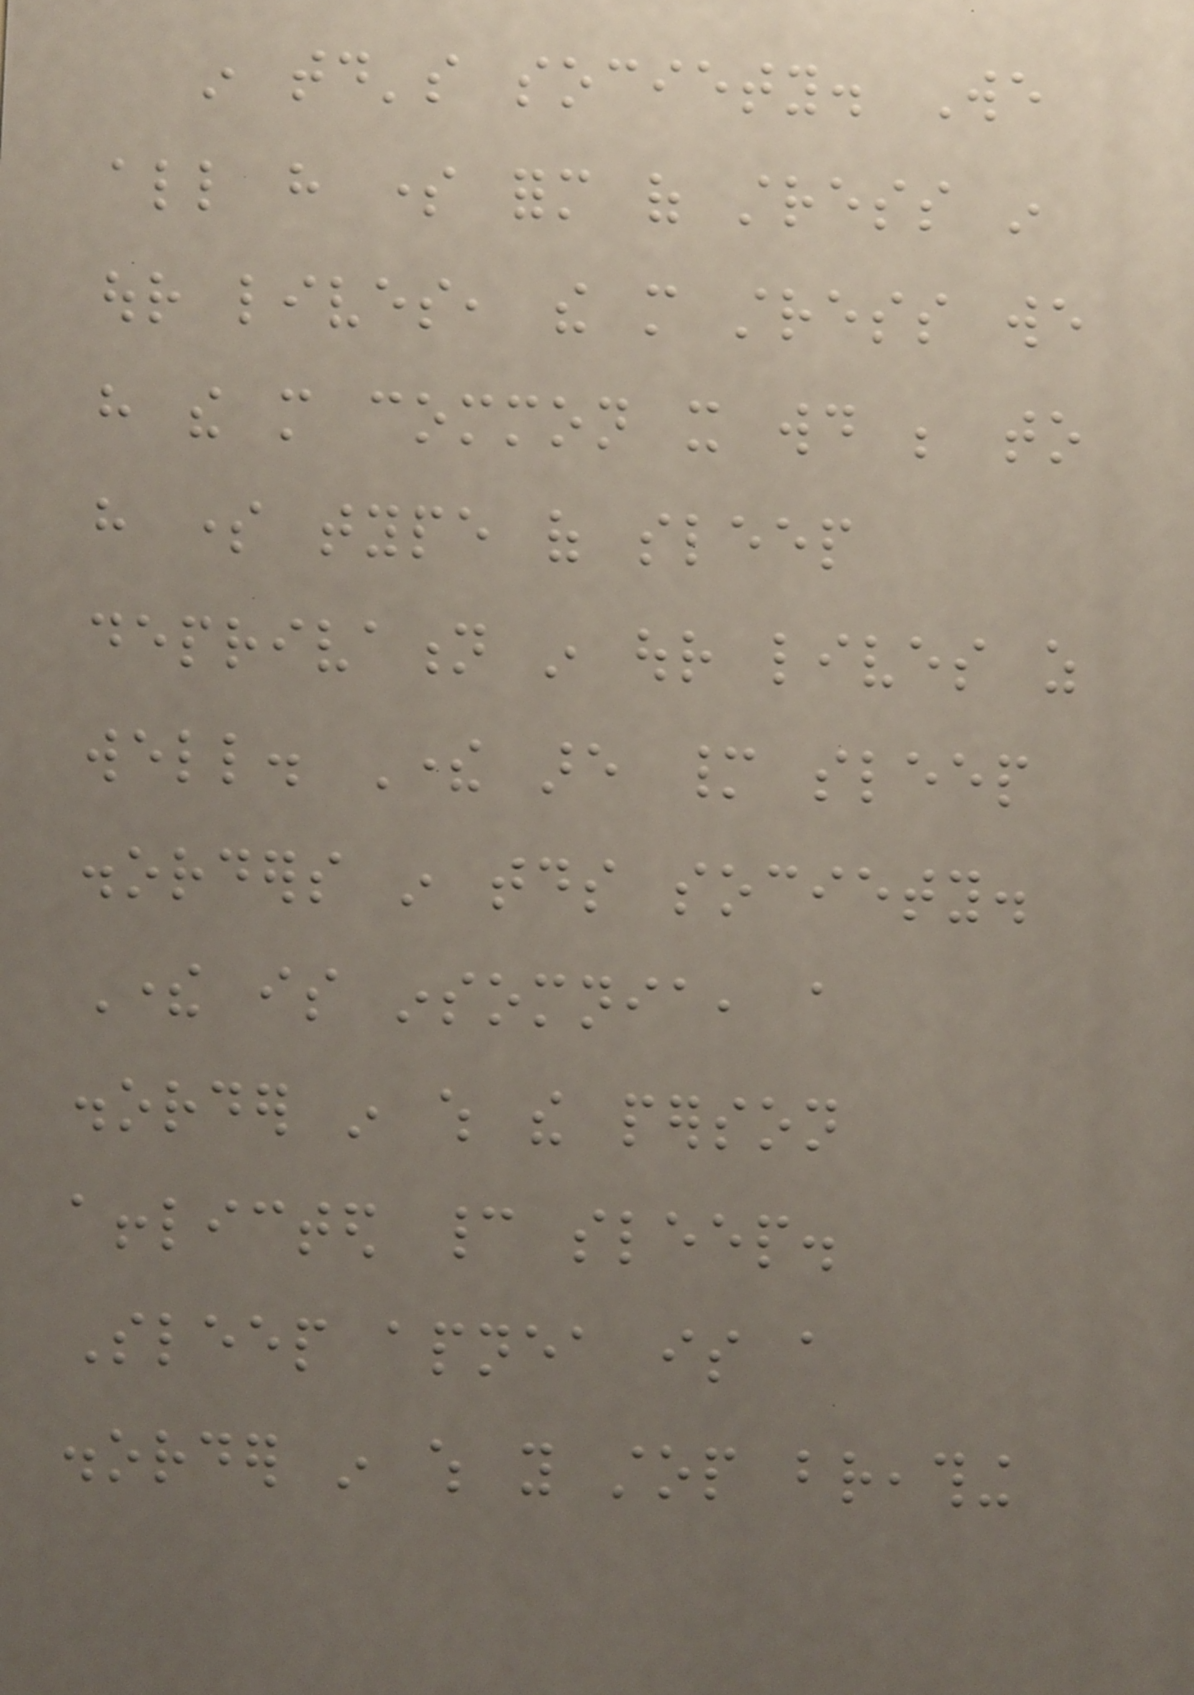in today's society. We
all have some form of stress in
our lives, the more stress we
have the more common it would be to
have some type of sleep
deprivation in our lives as
well. There are many sleep
disorders in todays society.
There is insomnia, a
disorder in which the person
afflicted cannot sleep.
Sleep apnea is a
disorder in which you stop breathing
